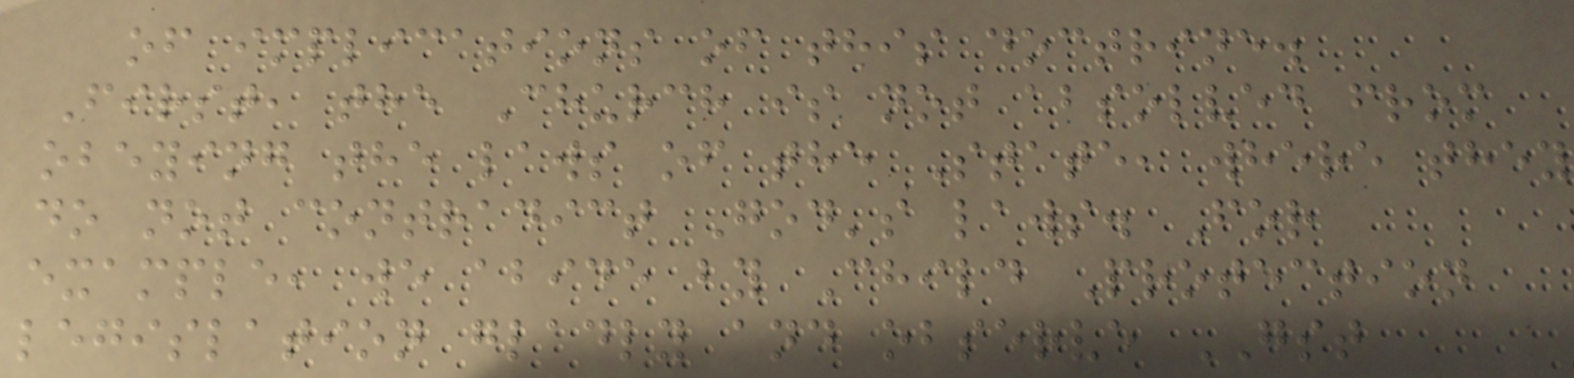of implications of this doctrine.
First, the Church is not absolved from
obeying the laws of the State, where they
do not contradict God's laws. For
example, we abide by Child Protection
legislation gladly and observe GST
